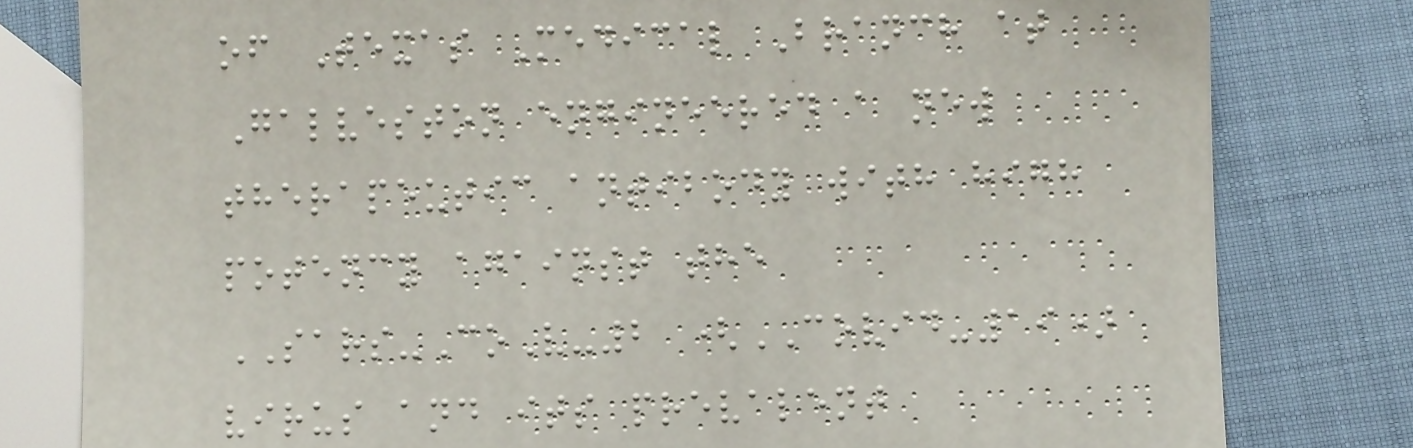of Texas Medical Branch at
Galveston engineered a new
therapeutic antibody with high
potency against the
SARS-CoV-2 (COVID-19)
virus and its prevalent
